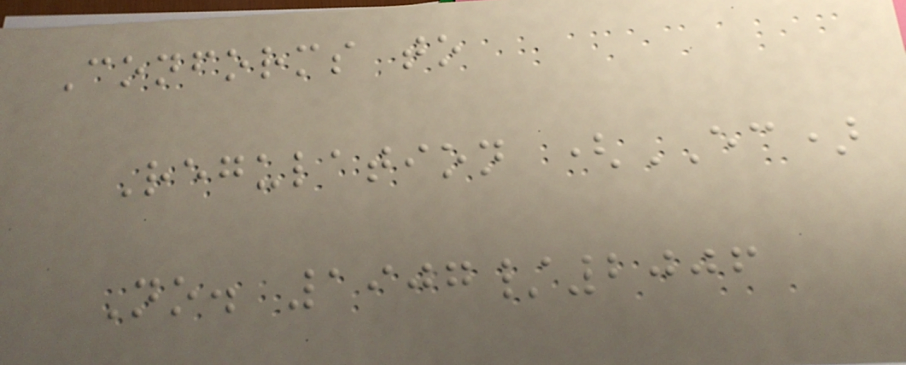Conforms to
Regulation (EC)
No. 1907/2006
